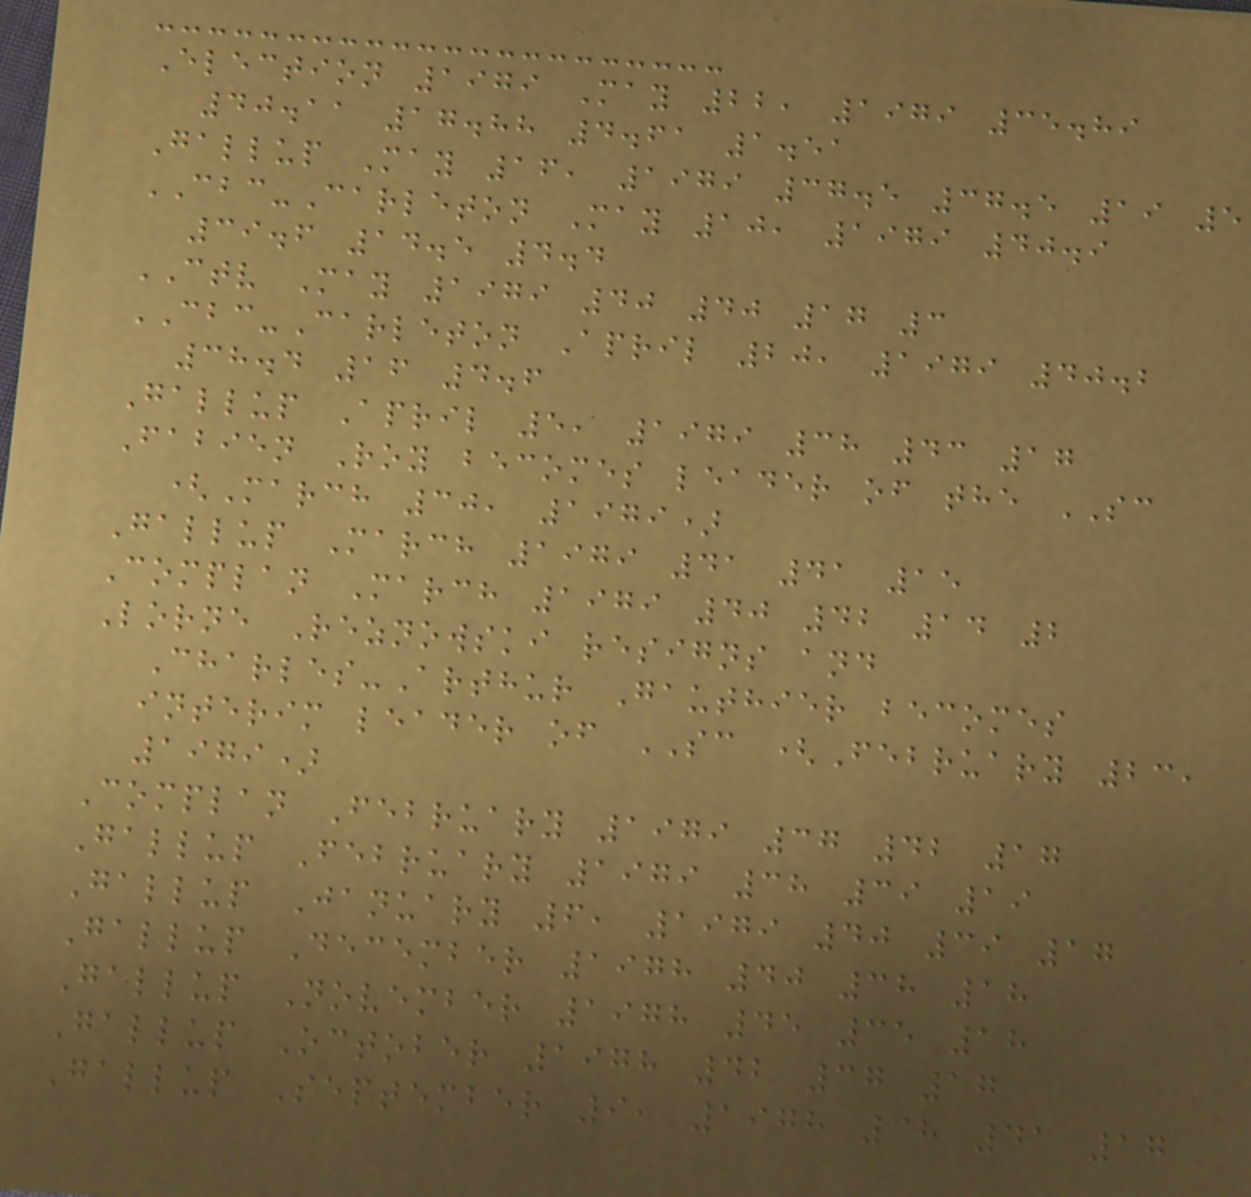Election 1979 May 22, 1979 35.89
40.11 17.88 4.61 1.51
Gallup May 16, 1979 37.5 37.5 19 5
CBC-Carleton May 10, 1979 40.9
39.6 14.5 4.4
CTV May 1979 40 40 17 3
CBC-Carleton April 20, 1979 40.2
38.4 16 4.6
Gallup April 5, 1979 38 43 17
Fabien Roy becomes leader of the SC
(March 30, 1979)
Gallup March 1979 41 41 15
Complan March 1979 40 42 14 2
Lorne Reznowski resigns and
Charles-Arthur Gauthier becomes
interim leader of SC (February 23,
1979)
Complan February 1979 37 42 17
Gallup February 1979 38 39 19
Gallup January 6, 1979 40 39 17
Gallup December 1978 40 38 18
Gallup November 1978 45 35 18
Gallup October 1978 42 37 17
Gallup September 9, 1978 38 41 17
